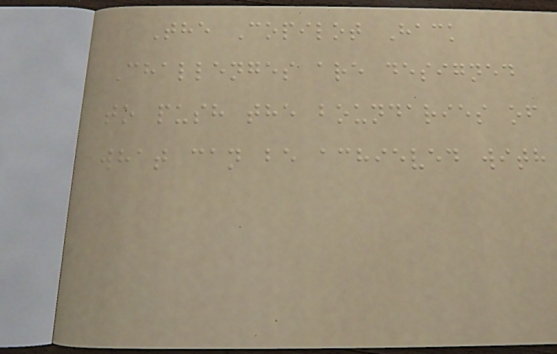The Copilot Hack
Challenges are designed
to push the boundaries of
what can be achieved with
